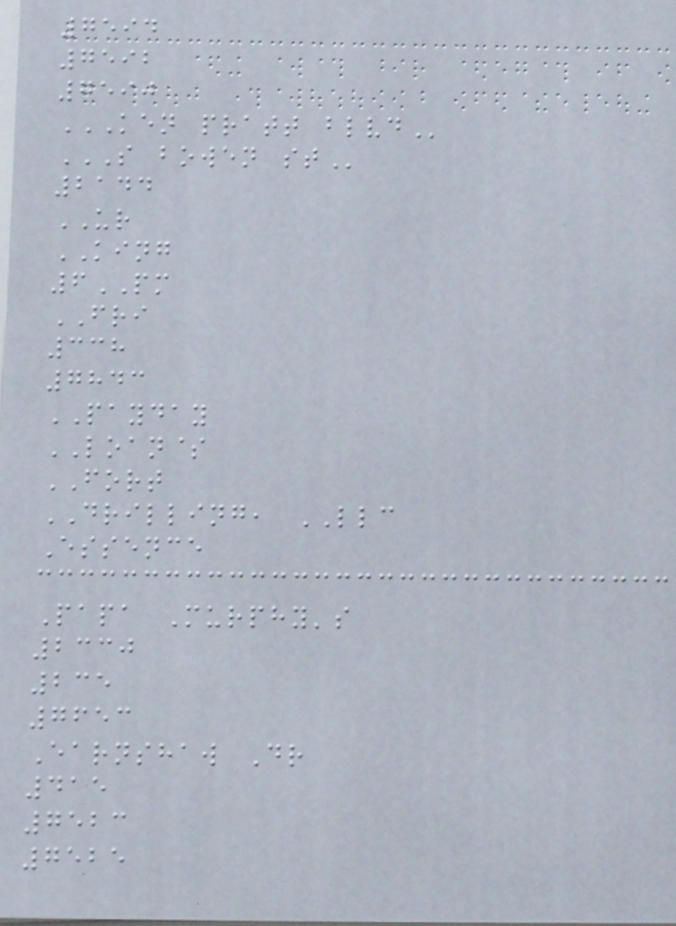7594
7592
7590
KEN PRATT BLVD
S BOWEN ST
2144
UR
KING
6PM
FRI
338
7843
PAYDAY
LOAN$
FORT
DRILLING, LLC
Essence
Papa Murphy's
2330
235
7653
Earnshaw Dr
415
7523
7525
